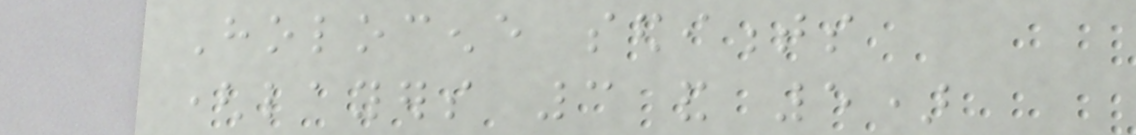Holocene sediments
(layers 3 and 5)
